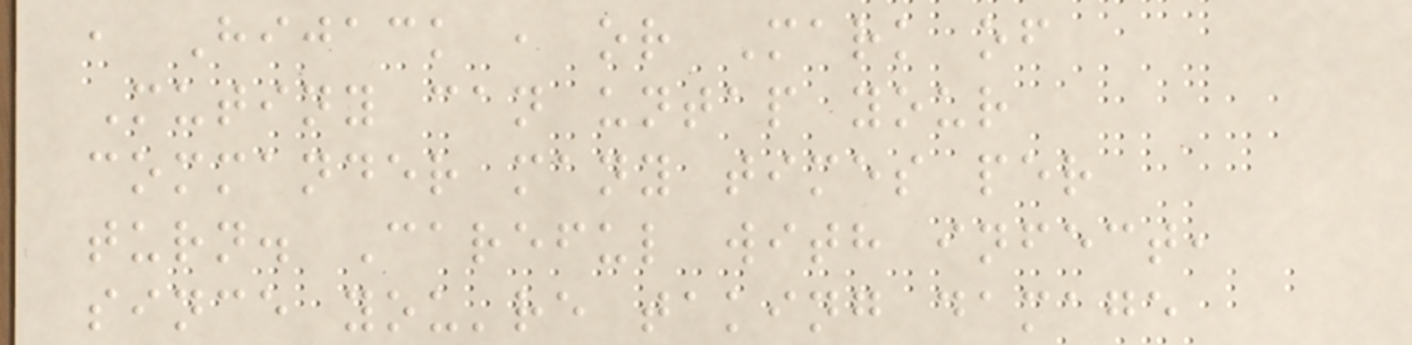, Hijack , or Mark of
Mutiny can untap your
commander many times per
turn. Careful with infect,
since you're taking damage
